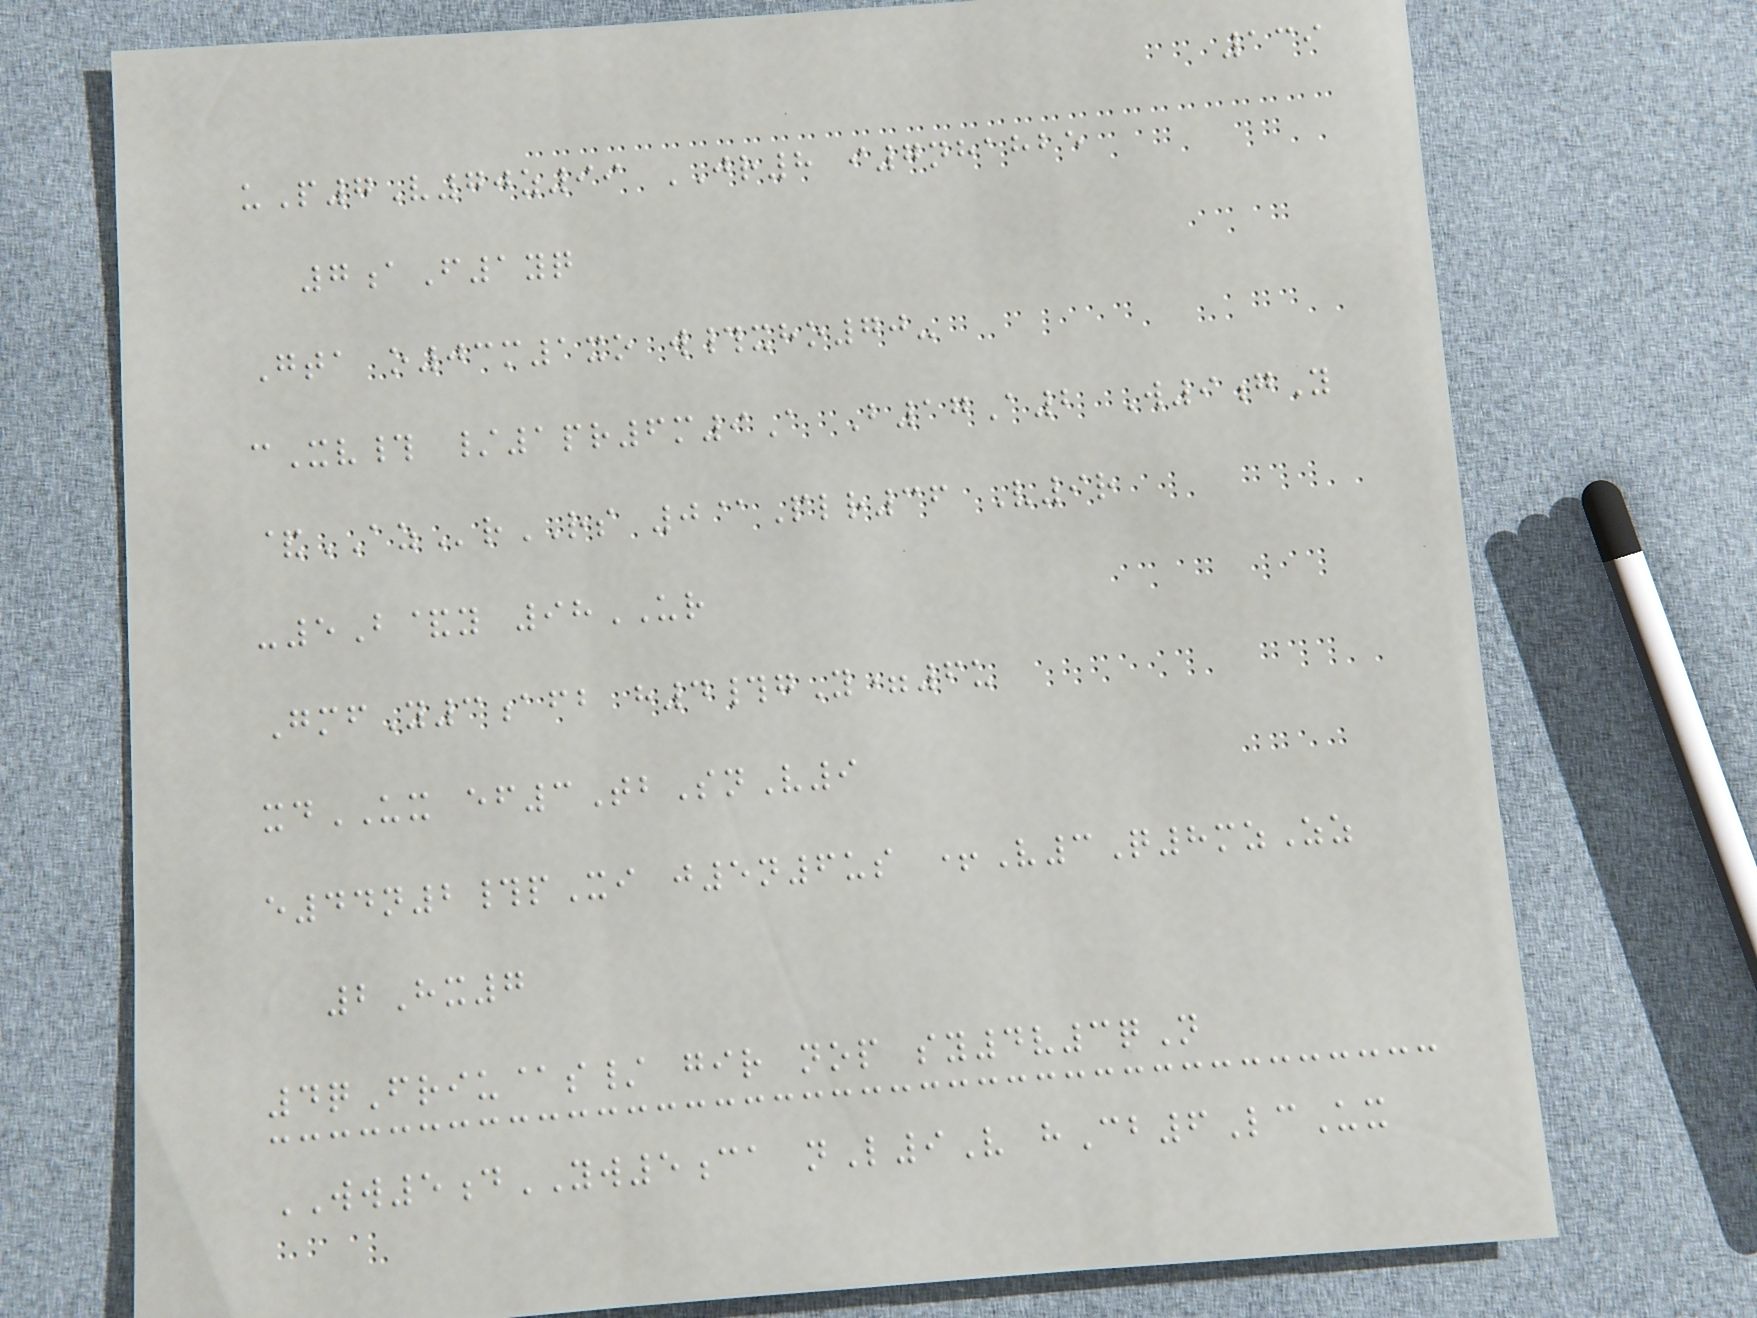139
uP7V70z99 JR8 i7nhahbe
7aF1yq
Gta o03m1xo w#xho70-
cXv# /1pr6m9A B17A2 W9gY
&AZrRS 0@Plr36 V9r
-5B&y 98UR
GmfY3afb h4#gY=6u
xdUX ef3TbSnV9
e44n2#pXi j5n6us +V3Q8mzZz
2Hx7
4qFriu@s/ gir nop sy4v3qN
WW5dYW5ca nL9V hCb6LcUx
